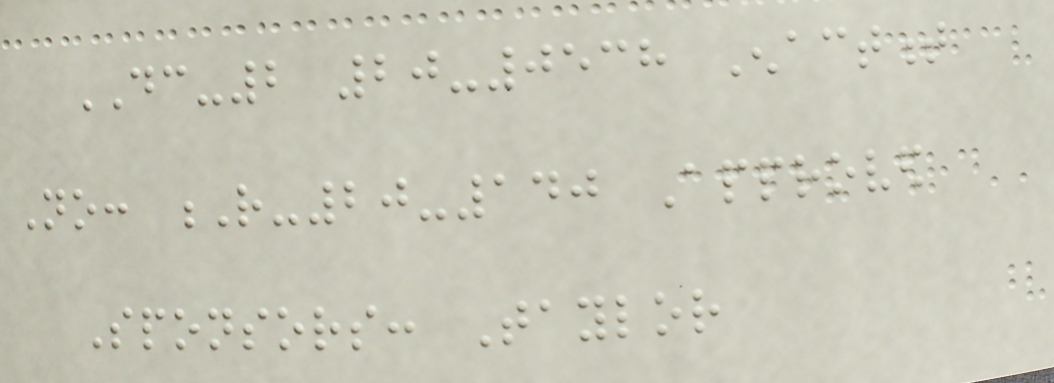DC-2 20-0538 Enactment
No: R-20-140 Approved
Sponsors: Taylor
